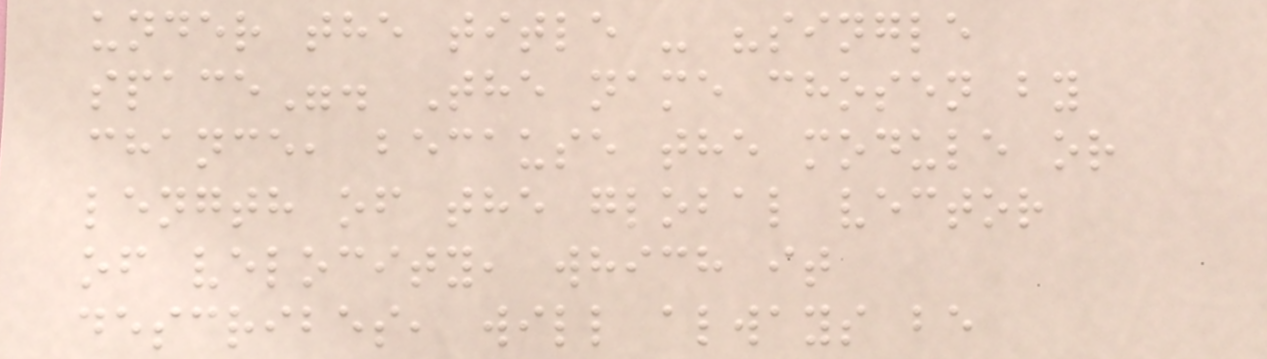under the title - "single
space". The name chosen by
chance, because the module or
length of the global vector
of velocity, which it
describes, will always be
